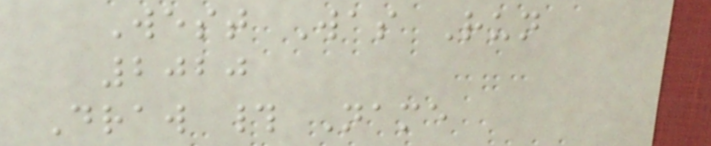West Was Run
2020
Draw # Name
